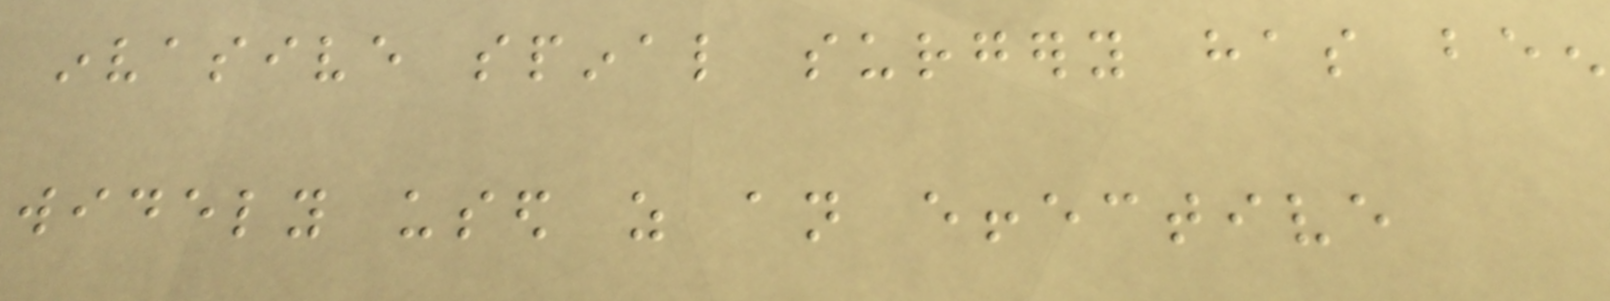invasive spinal surgery has been
widely used as an effective
